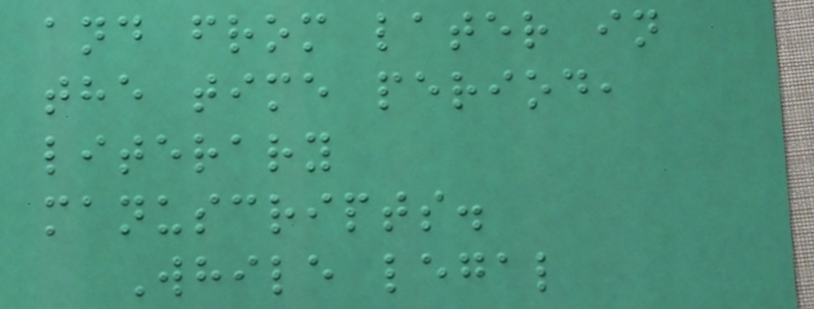and from later in
the time period,
literary
manuscripts.
While legal
